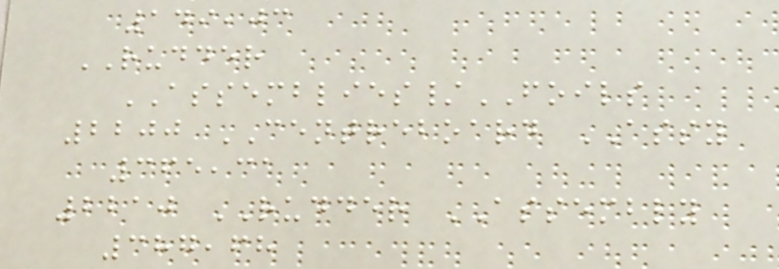149,03
RUDDER
ASSEMBLIES/FOILS
2200 CENTREBOARD ASSY
365,31
2210 RUDDER ASSEMBLY
387,68
